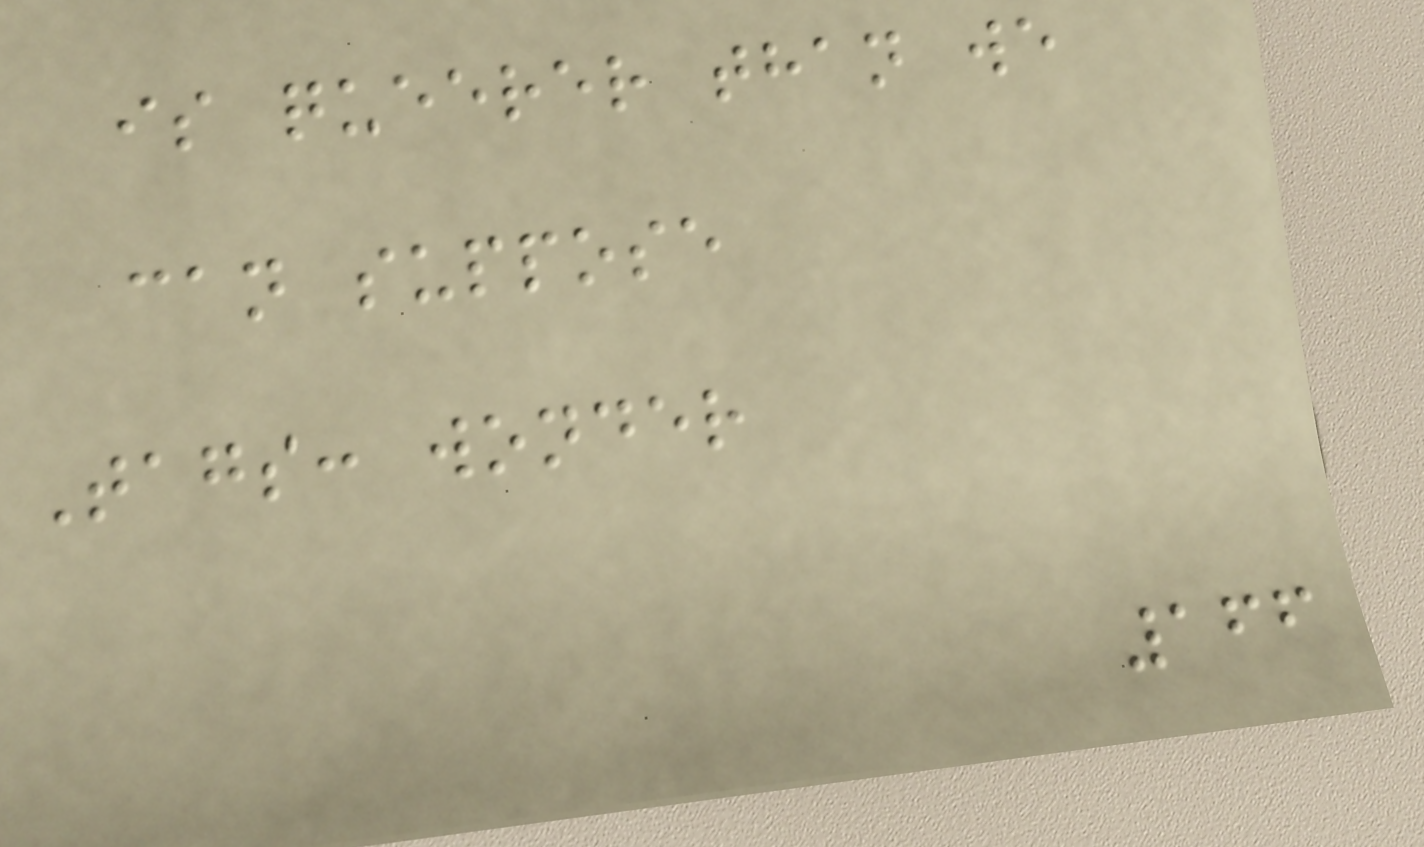is queerer than we
can suppose
Tags: wonder
166
